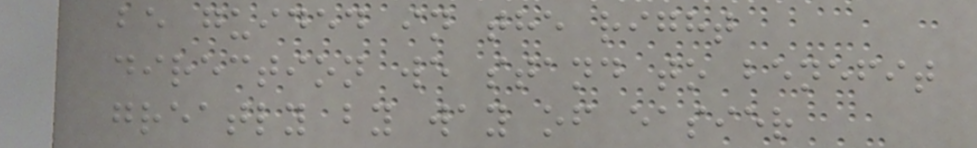be guided in the right
direction we stand to benefit
greatly by way of easier
